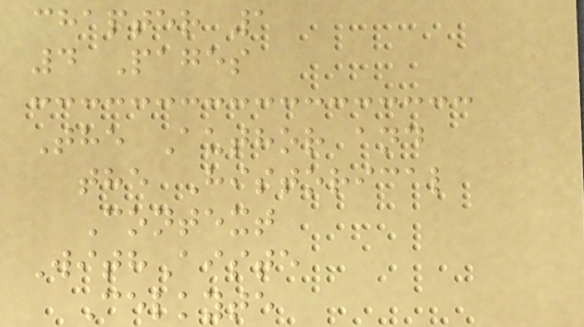chapter 1
4 Pages
The Author and
the Historical
Context
WithAiste
Celkyte
